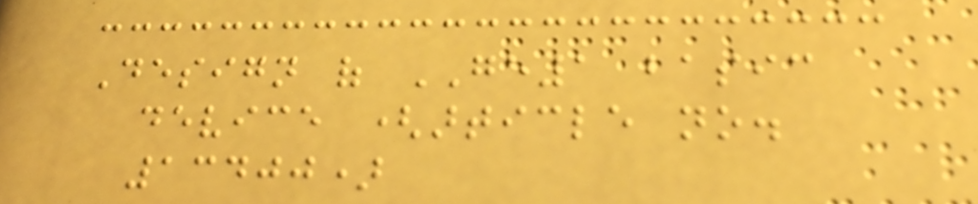Design of GE1 basic
device (article no.
13400)
